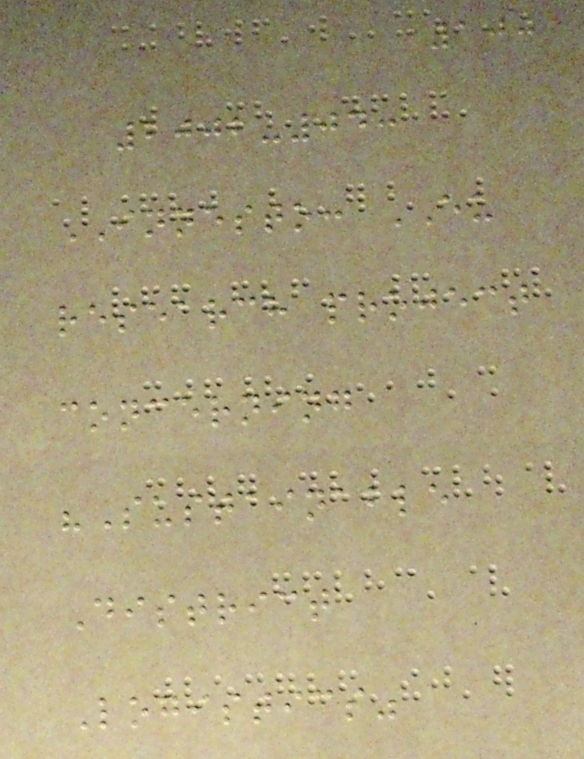100
2002-04:
INNESTO: EU
research project
concerning
"Sustainable
District
Logistics"
